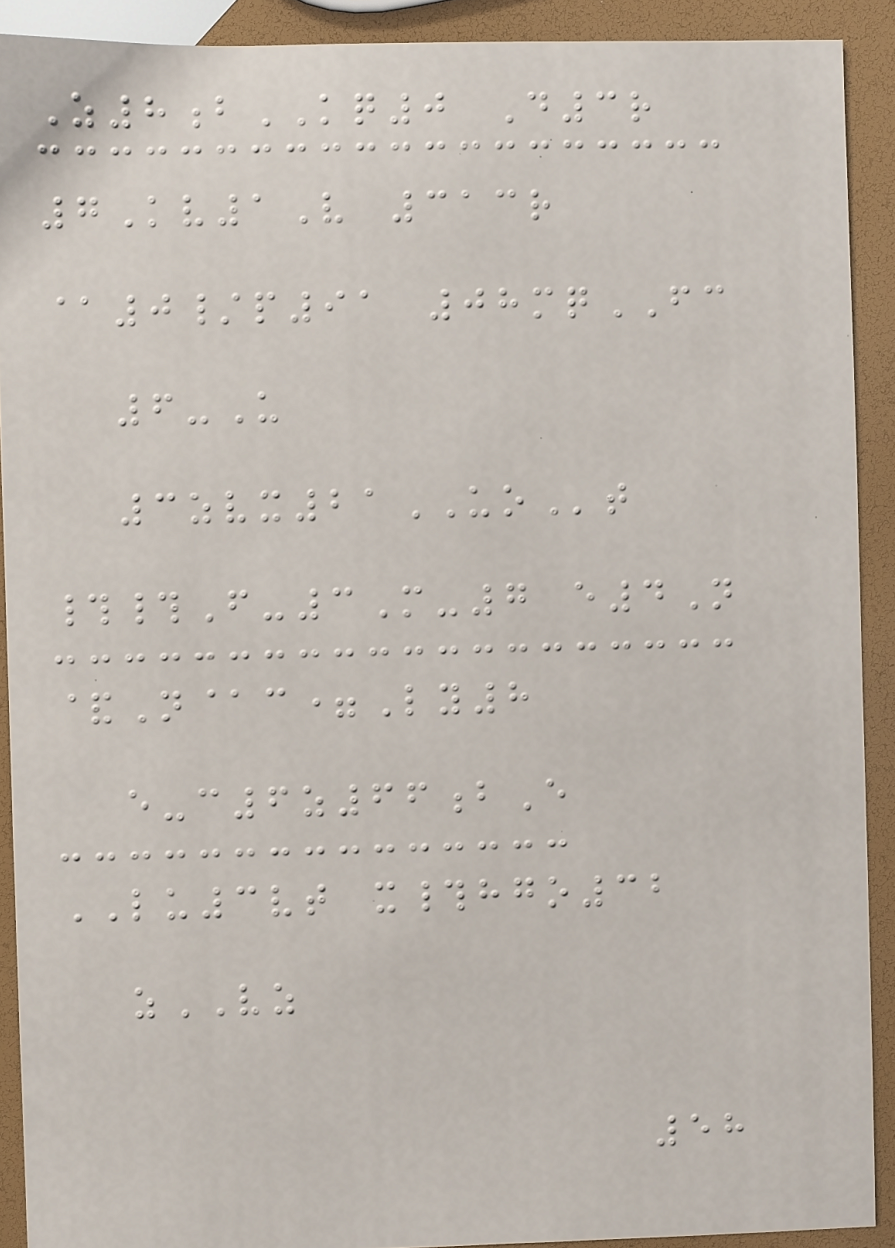Z8bKQ0 D3r
7Kv1V 313r
@0/p91 08mqFC
6-U
3zvx21UOt
##F-3M-7 e4N
&N@c=Ly8
e-c6z66bE
LU3vt x#hgo32
zVZ
58
